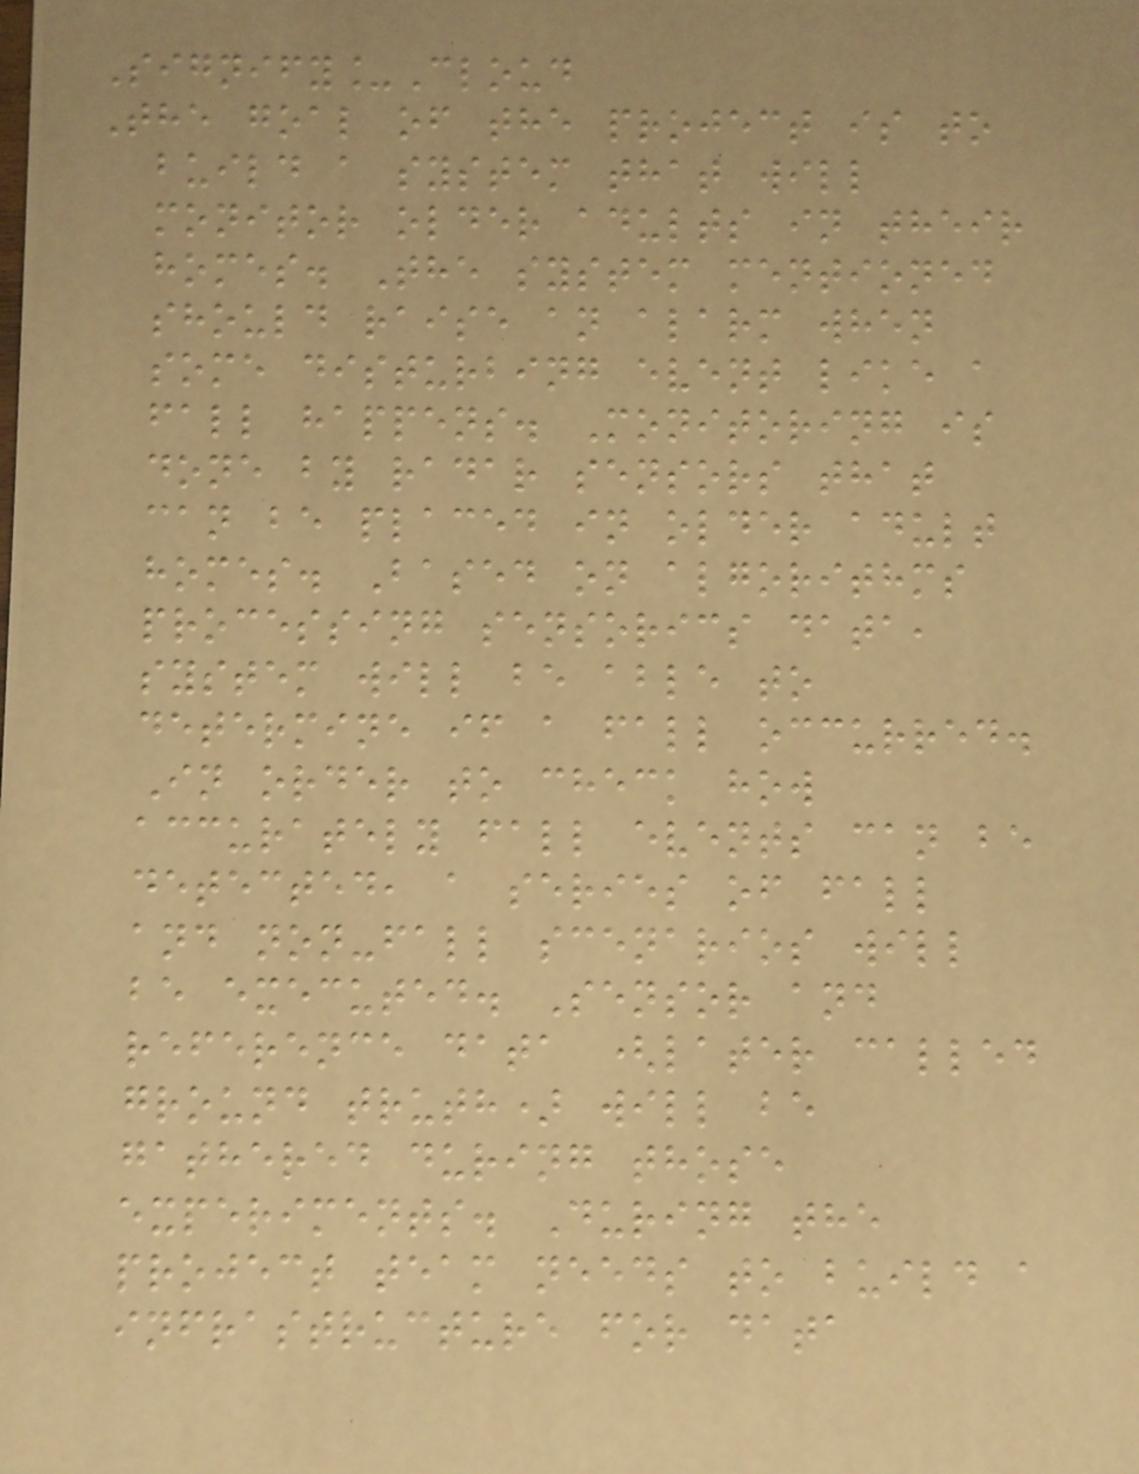Signify_Cloud
The goal of the project is to
build a system that will
monitor older adults in their
homes. The system mentioned
should raise an alarm when
some disturbing event like a
fall happens. Monitoring is
done by radar sensors that
can be placed in older adult
homes. Based on algorithms
processing sensorics data,
system will be able to
determine if a fall occurred.
In order to check how
accurately fall events can be
detected, a series of fall
and non-fall scenarios will
be executed. Sensor and
reference data (later called
ground truth) will be
gathered during those
experiments. During the
project team needs to build a
infrastructure for data
